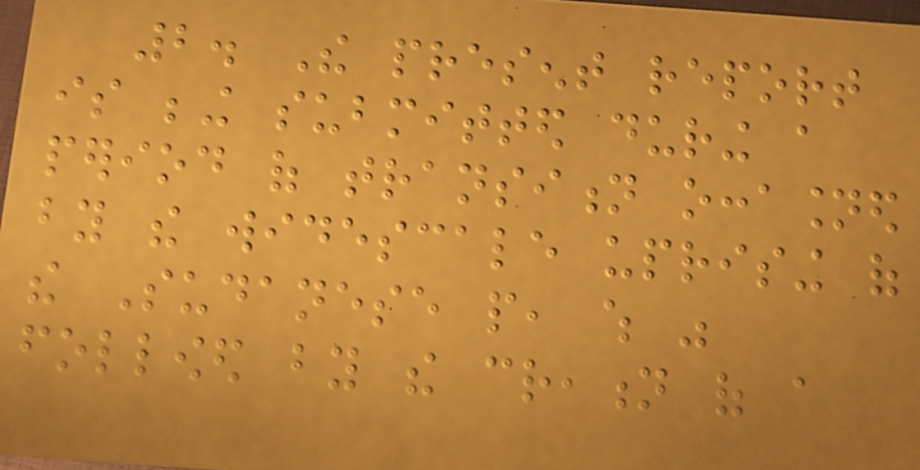2. The present report
is being submitted during a
period of transition occasioned
by the widescale uprising of
the Sudanese people, which was
followed by the creation of a
